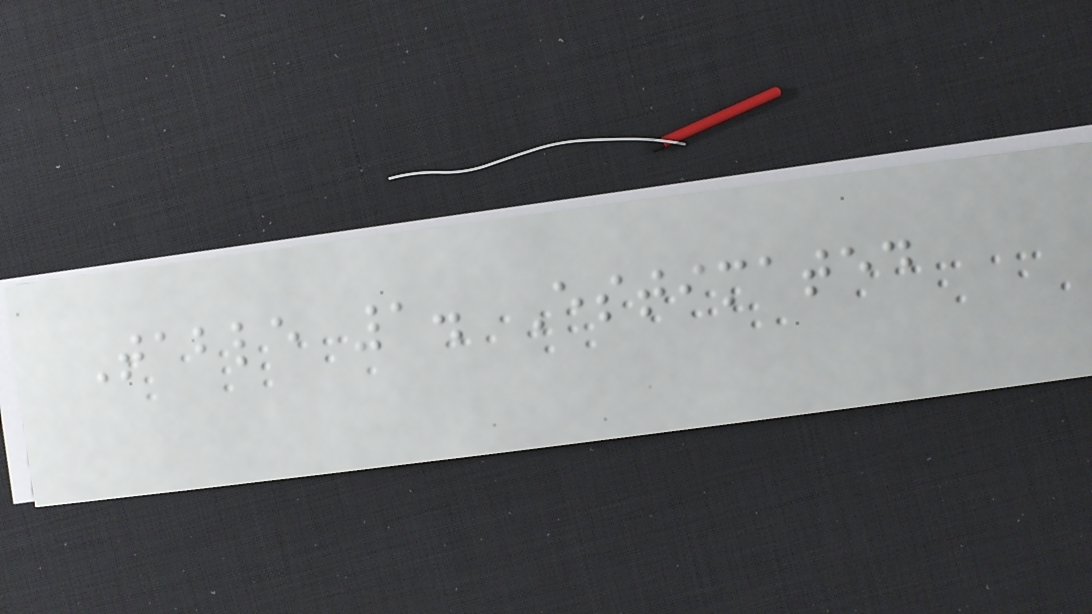Table 1. Estimated
